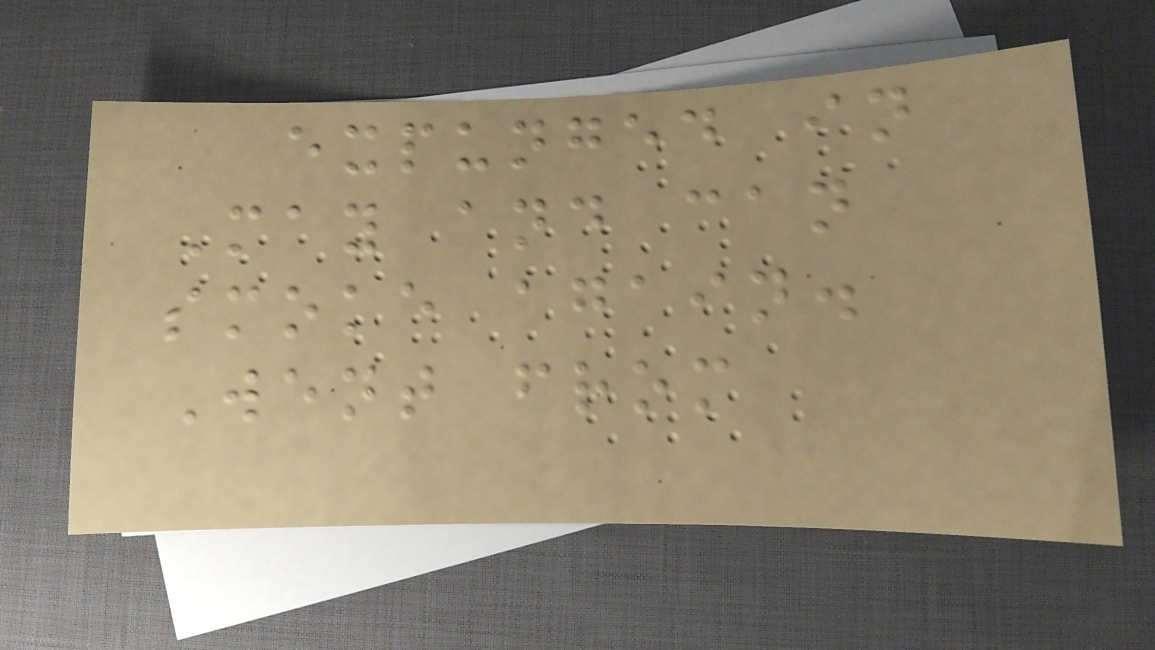expunged in
May and can
smoke again.
Went from
